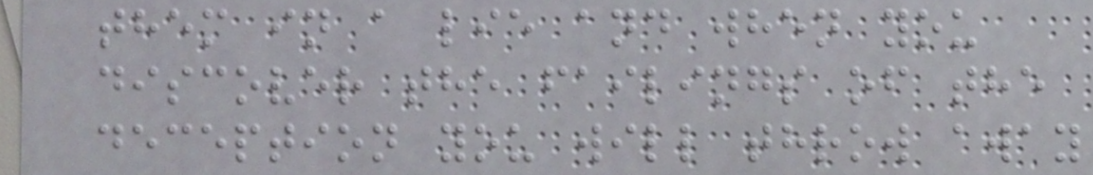them in a lie and when you
discover the failings of the
deception you will throw away
